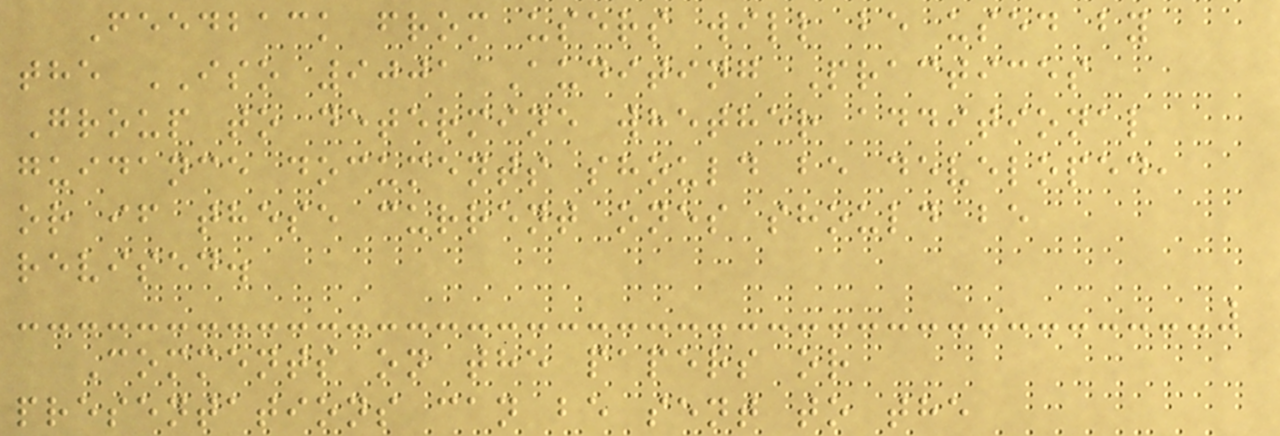Feedback from users will be used by
the ISO 9001 Auditing Practices
Group to determine whether additional
guidance documents should be developed,
or if these current ones should be
revised.
Comments on the papers or
presentations can be sent to the
